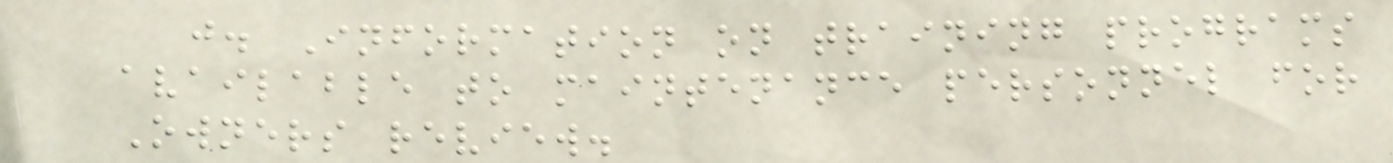j. Information on training programs
available to maintenance personnel for
Owners review.
